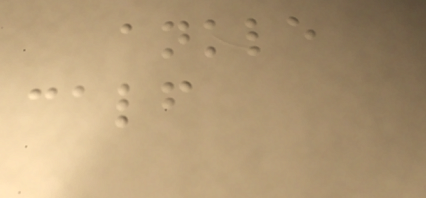ankle
calf
